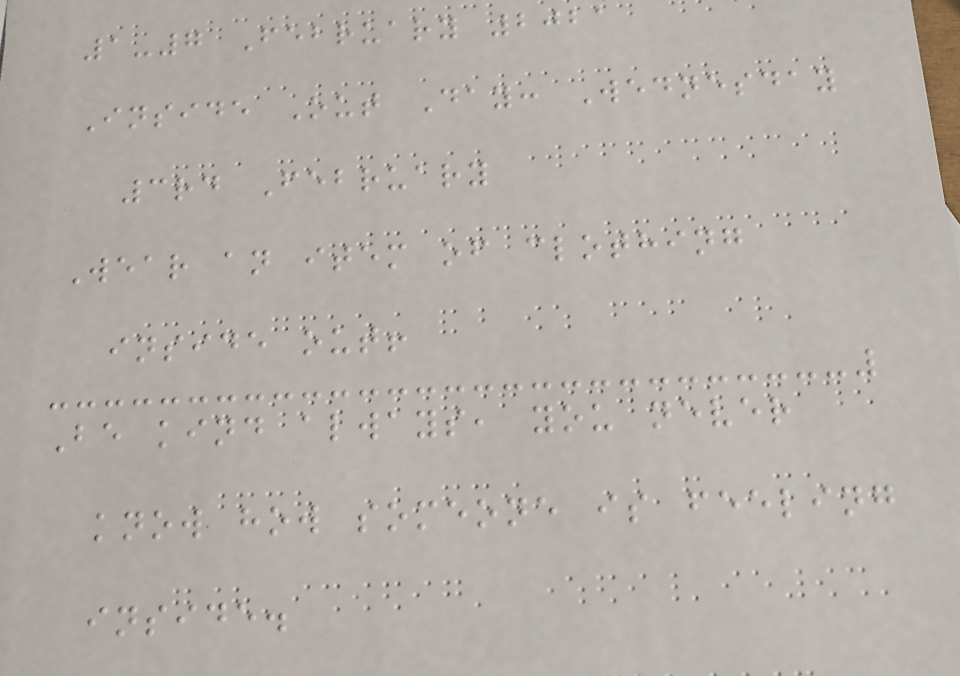1-7 February 2021
Inside Out Day: Wednesday
3rd February
Wear an item of clothing
inside out!
Be kind always, you never
know how someone is feeling
inside.
